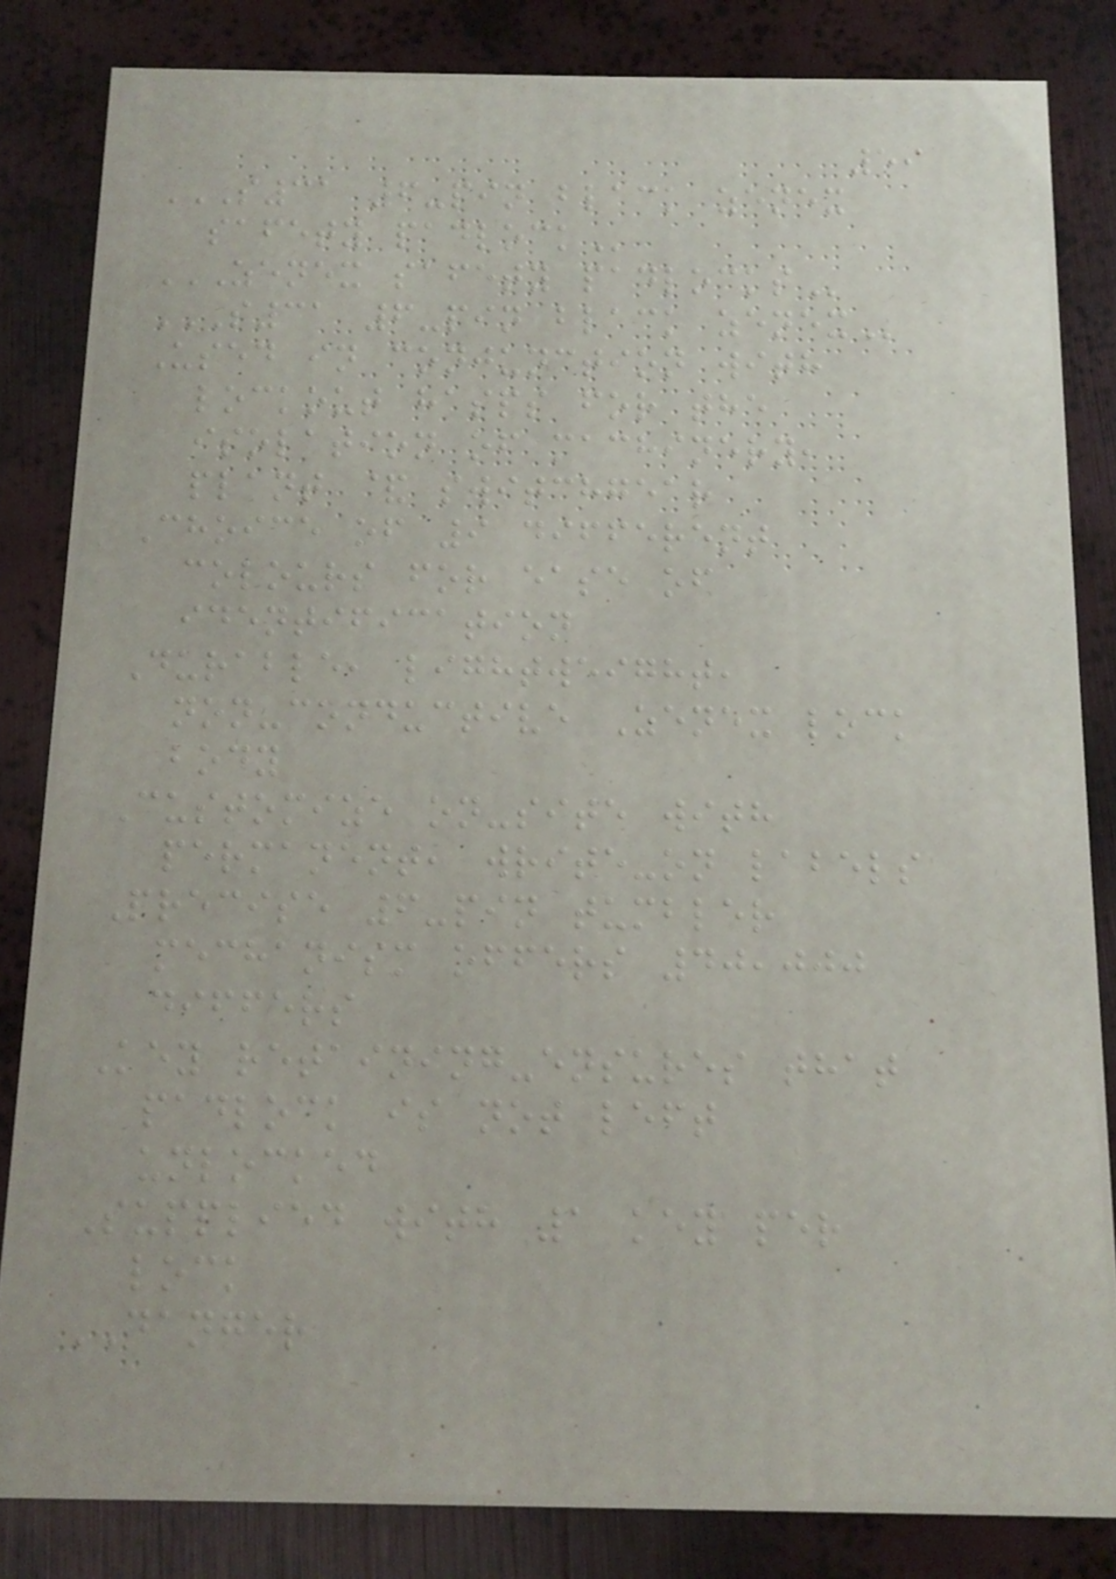59
S31 6-PIN BLACK ZENEX
SAFETY PADLOCK
ZENEX SAFETY PADLOCKS
S31 6-PIN BLACK ZENEX
Used in conjunction with
lockout hasps for the
isolation of machinery,
plant & switchgear
Choice of 9 different
colours for ease of
identification
Durable, lightweight,
non-conductive Zenex lock
body
Customize on-site with
permanent, write-on labels
Precise 6-pin tumbler
mechanism offers 40,000
differs
Key retaining-ensures that
padlock is not left
unlocked
Supplied with 1 key per
lock
DANGER
